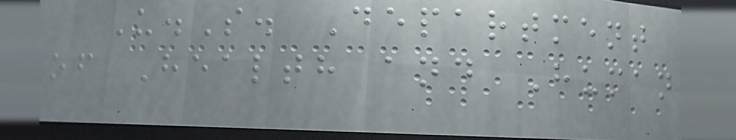U.S. Department
of Health and Human
